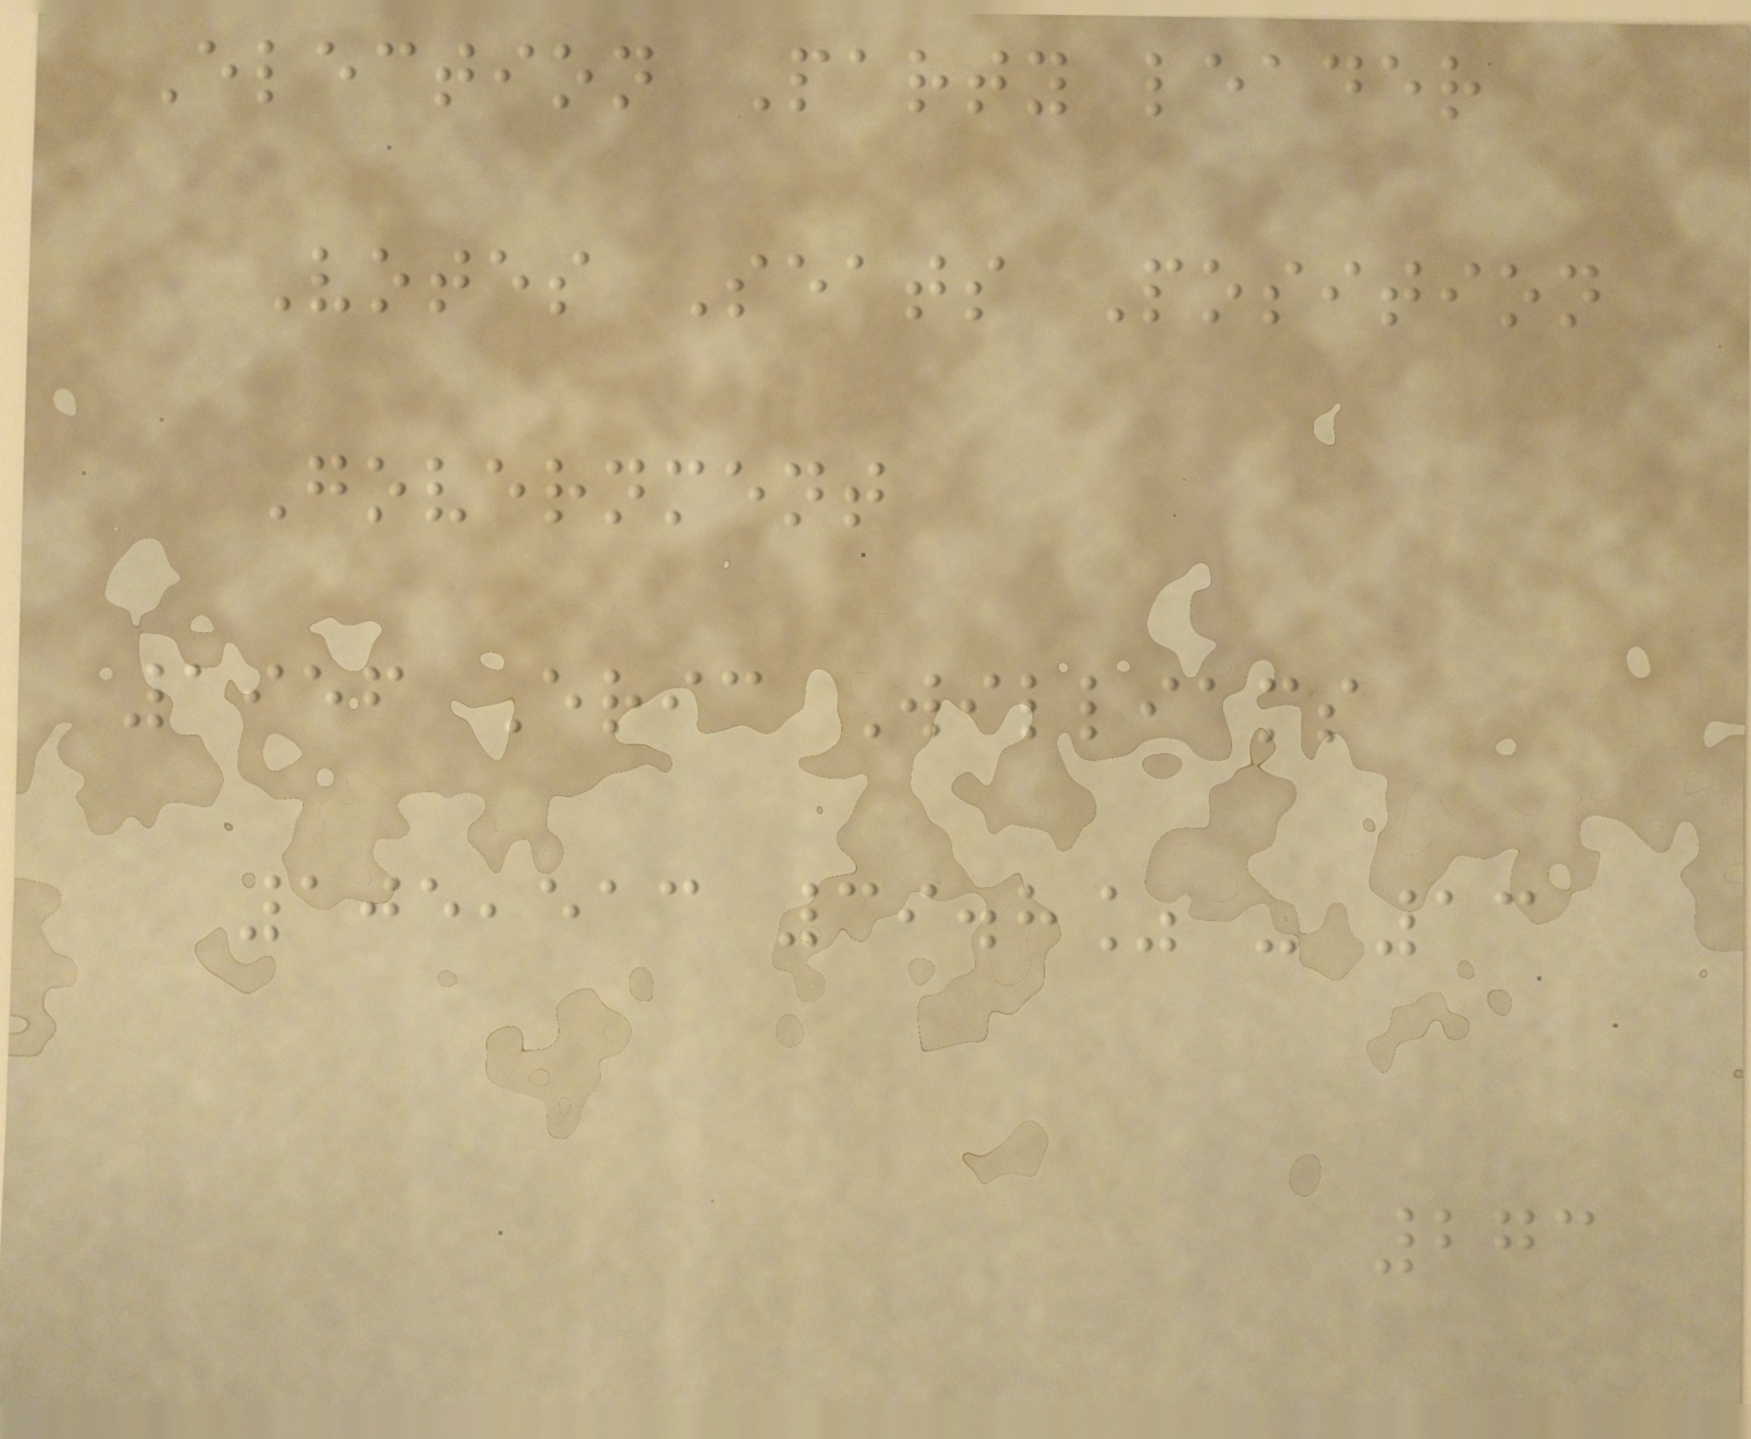Election Party leader
Votes Seats Position
Government
1956 Eric Williams
105,513 39.8% - 13
273
